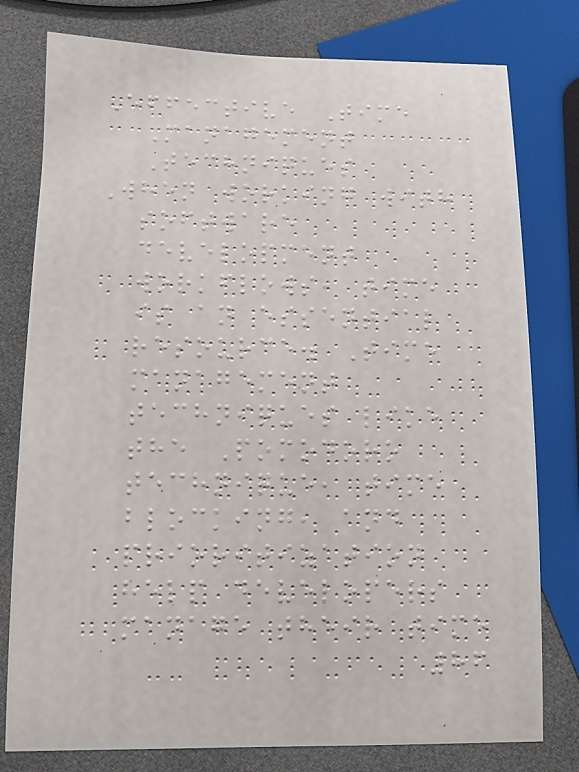Effective Time
Management
Techniques
When working with
software
development
workflows, time
is an essential
resource. Time
management
techniques like
the Pomodoro
technique, time
blocking, and
prioritization
help developers
manage their time
86
